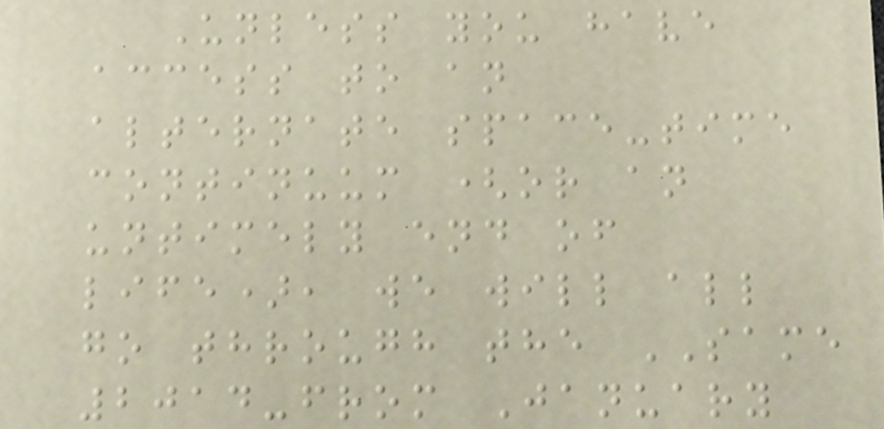Unless you have
access to an
alternate space-time
continuum (or an
untimely end of
life), we will all
go through the SAME
2014-from January
